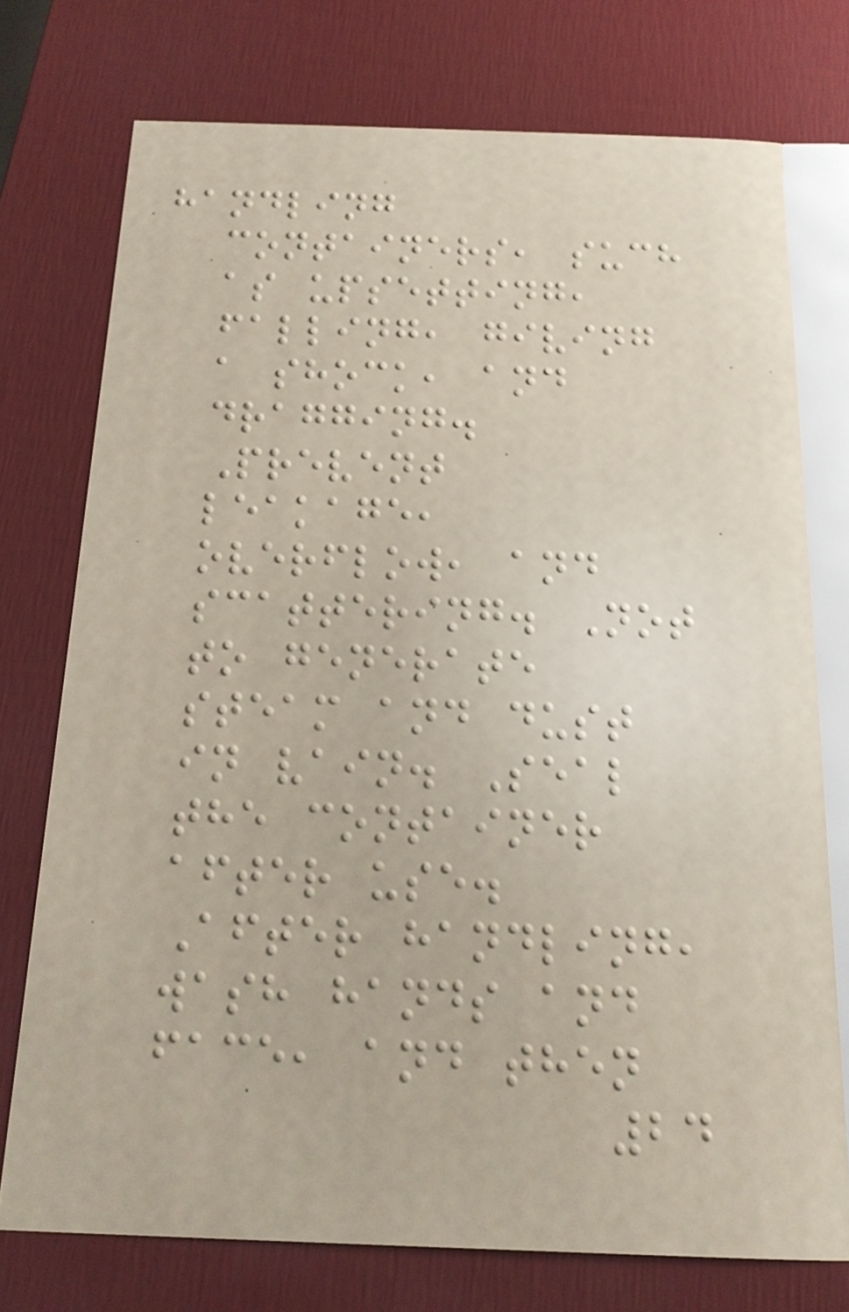handling
containers, such
as upsetting,
falling, giving
a shock, and
dragging.
Prevent
leakage,
overflow, and
scattering. Not
to generate
steam and dust
in vain. Seal
the container
after use.
After handling,
wash hands and
face, and then
24
